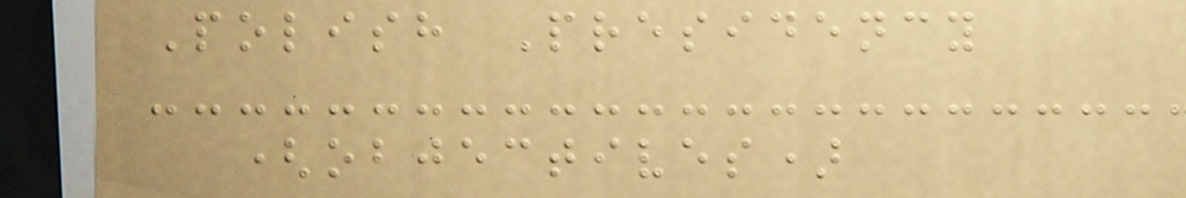Polish Presidency
(objectives)
